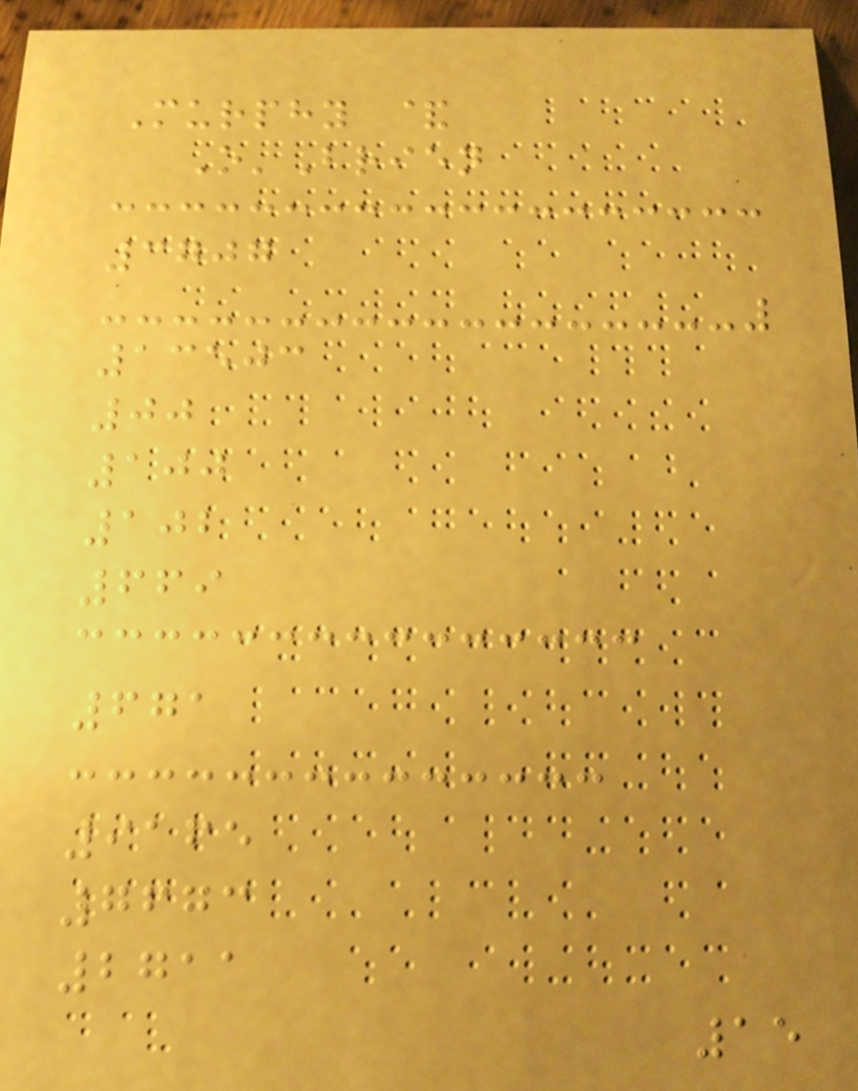Murphy &
O'Brien
3707
13503
00
100
102
669
671
9165
7673
2711
15
